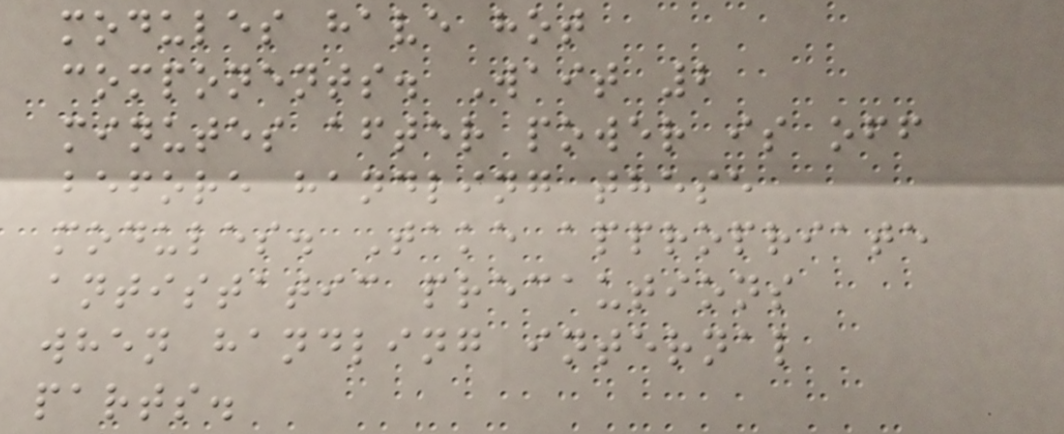modules have hot
components. Wait 2
minutes after power is off
before handling these
modules. Take appropriate
antistatic precautions
when handling internal
parts.
